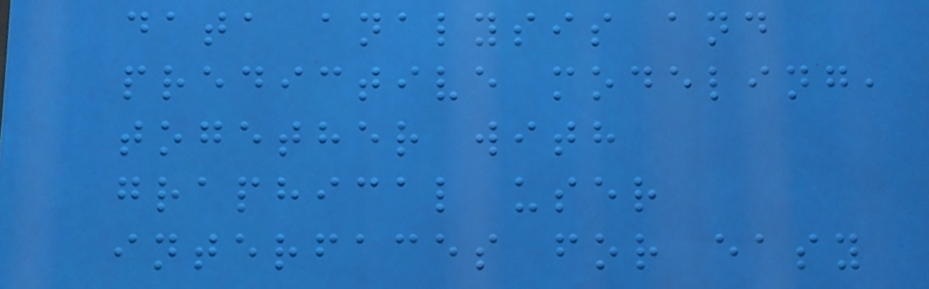data analysis and
predictive modeling,
together with
graphical user
interfaces for easy
